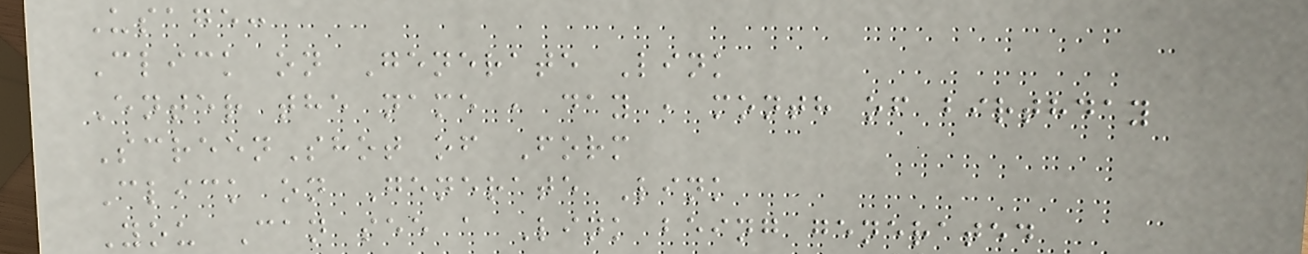Usage:
Click on Generate Link
Enter the name , day , month of birthday
ScreenShot of Form
Click on Generate Link
You Can see a Link being generated
